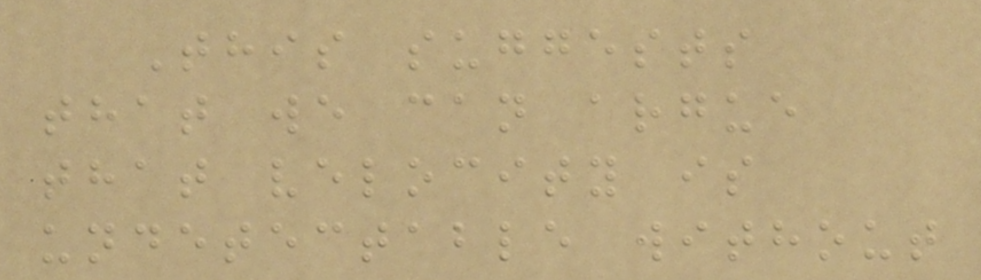This suggests
that we can argue
that velocity is
undetectable without
